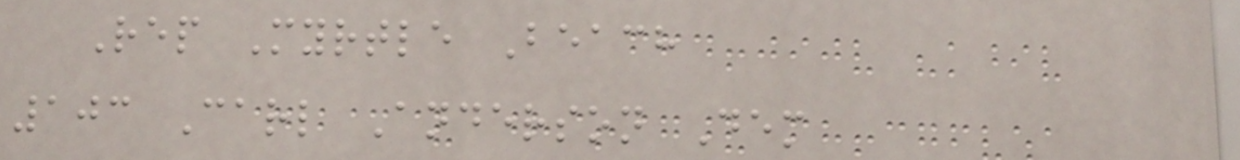Rep Myrtle Beach
103 Carl Anderson Dem
